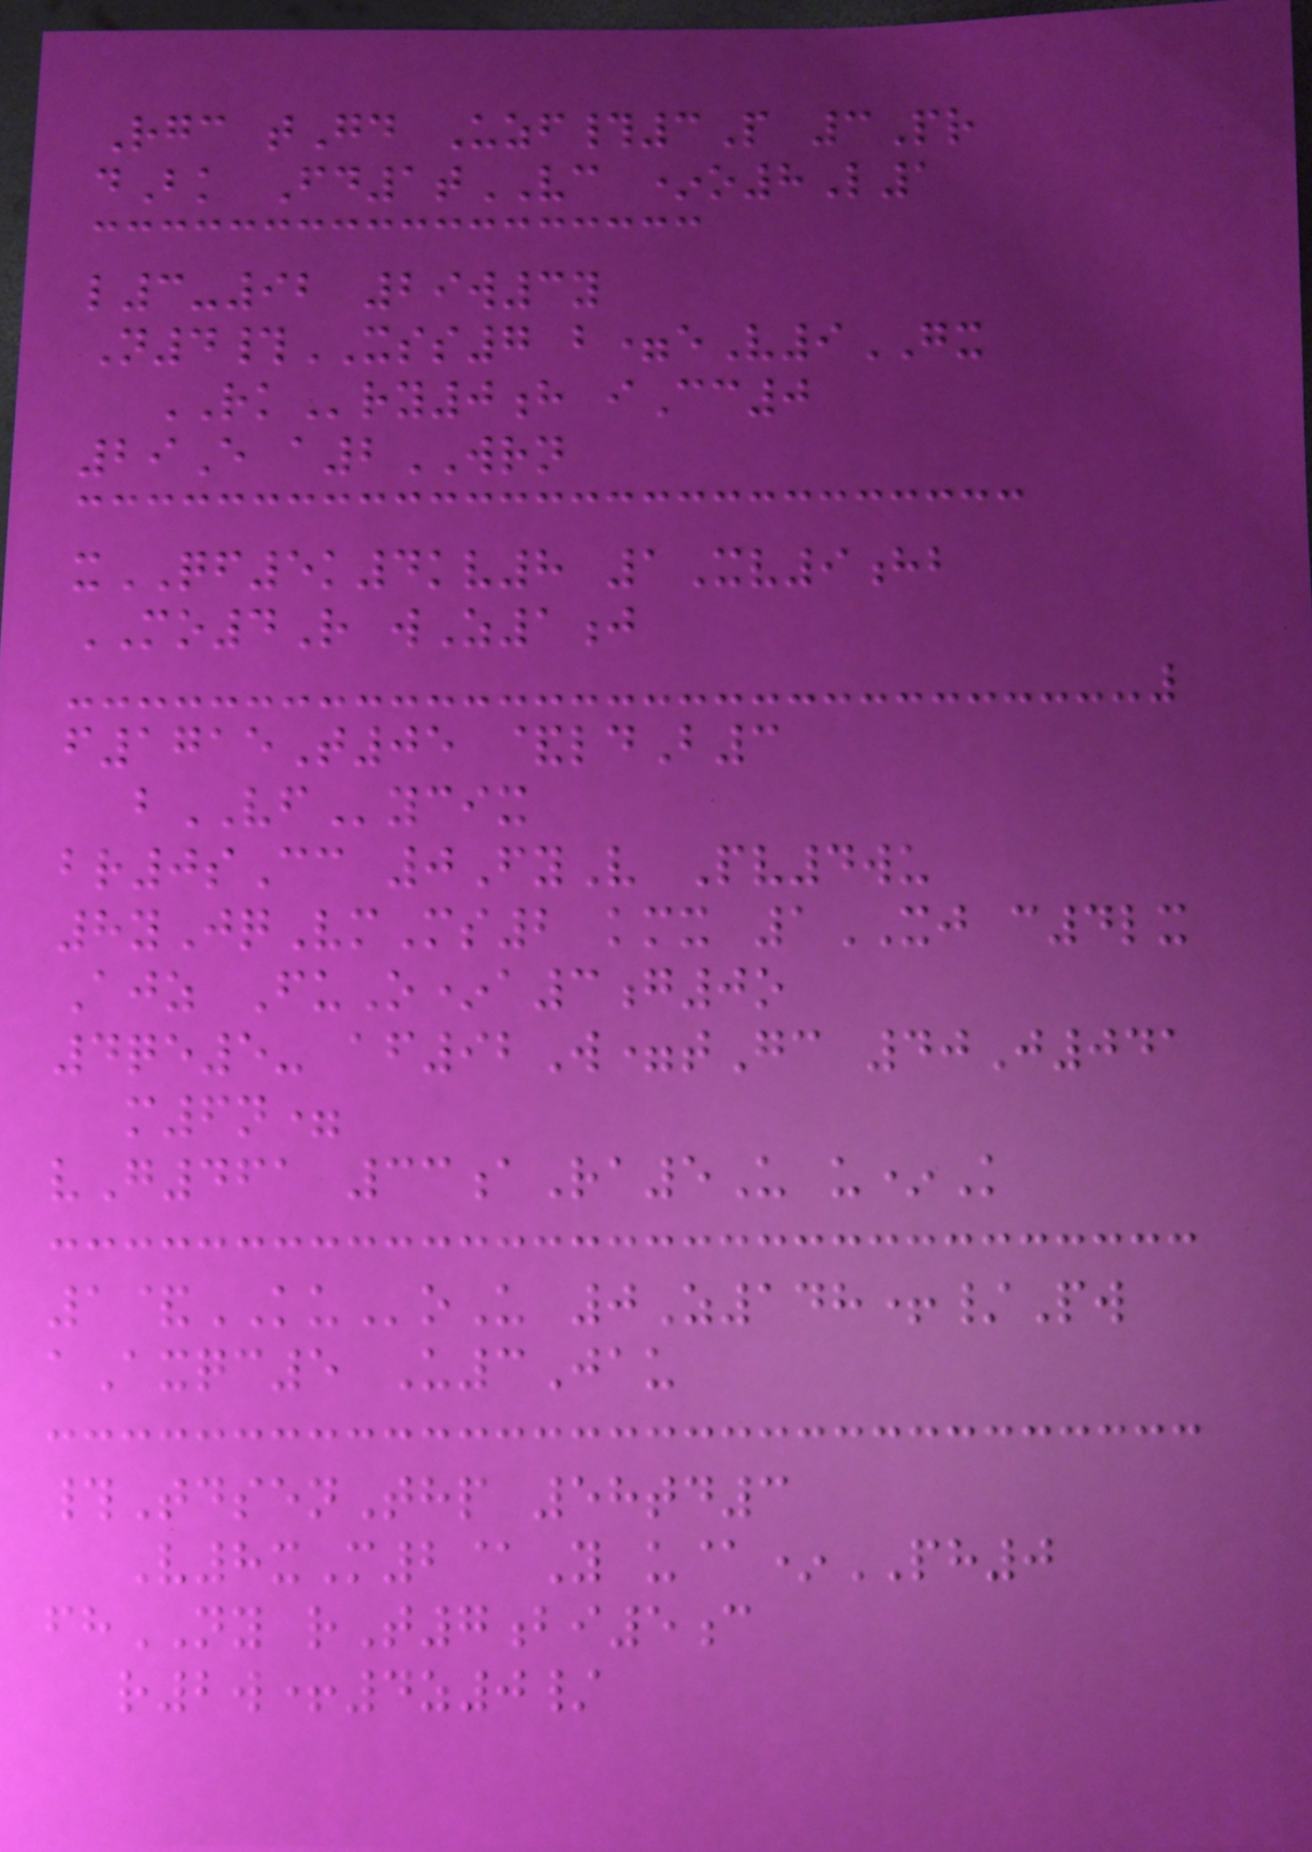Rgc tGd Uzf#3P 3Pr
dBk Fd1tVC *o8L1
l3-92 29w3y
N4#XSS7 b=eV9GX
RKry0h iCc0
29E a2WRN
xQF5k4kv8 1Xv9hb
MO4R wZ1j
f1715T05 &ldB3
bVFycix
br0sCc 0FyV Pv4wu
8yJqVmMs2 kmx 1XJ c4lx
Ajz FuO*a3g0o
4qe5- af92W=tGc 40J041
m6n=
vG461 33aRa5U u*K
1&KUoU 0Z148+/Pw
aAxqc5 U3Jau
#TdsenThp 58td3
V8xM2@Y u@*PH0
fhNY rT7bi5c
r2w+4z0/
